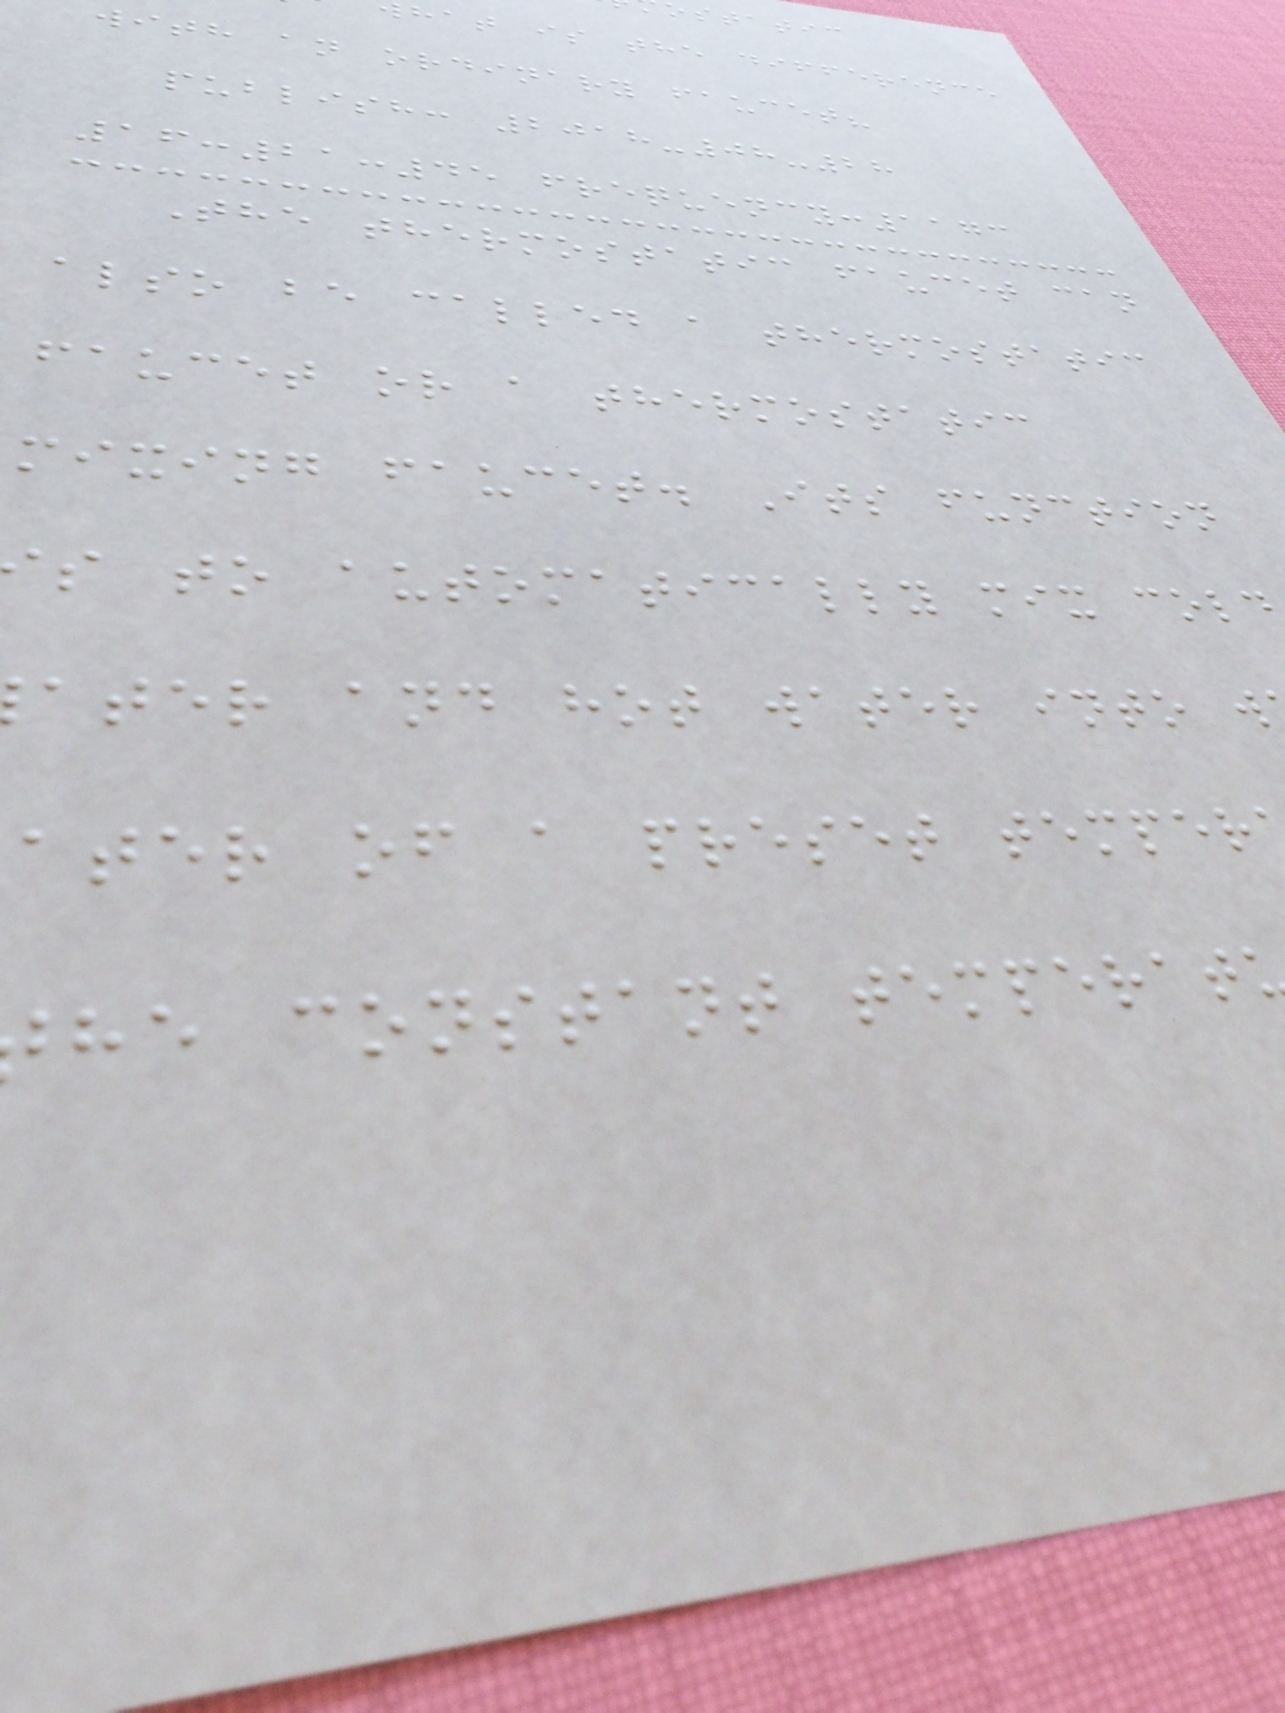static
hat is the difference
with an ordinary faucet?
publish: 2018-08-28
16:21:45 frequency:1173
The thermostatic faucet can
also be called a thermostatic
faucet or a thermostatic
mixing faucet. Its function
s to automatically mix cold
ater and hot water into w
ater of a preset temper
he constant temperat
